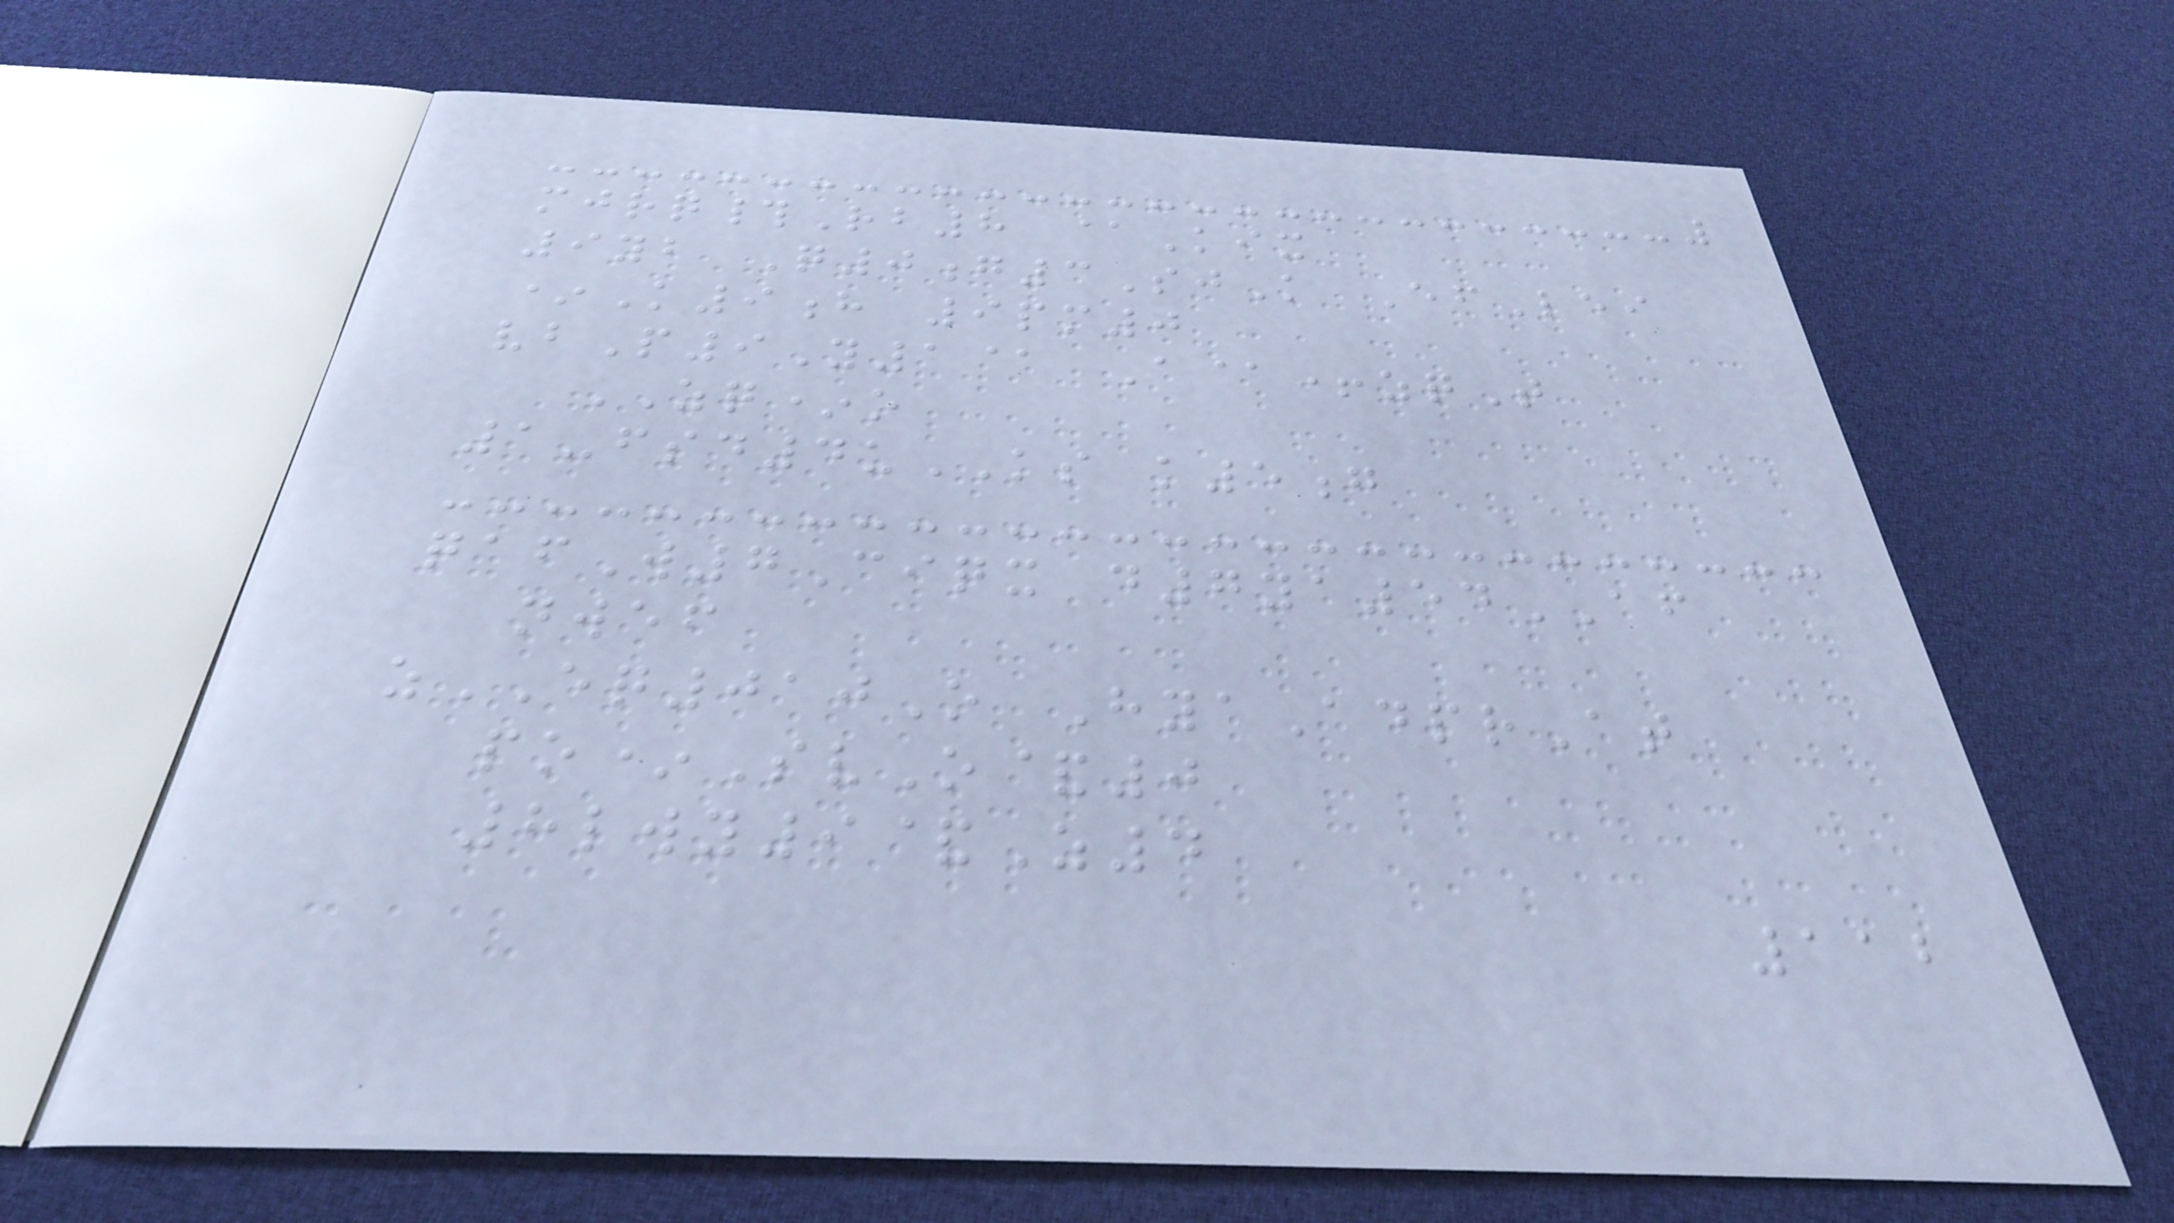mjrq#Rb8 @Kix
9yb Q0g3SjK EfLei
*K9h 9pm0
vbP9Y1@ A@+zqT
ZQ*o
1-fsd4uKS k5g
qafW7Ciqx d7ya54AF
nwef
zEQ010O HyaAdprAt
po*SvO&0
8lwy9&Z4
112
